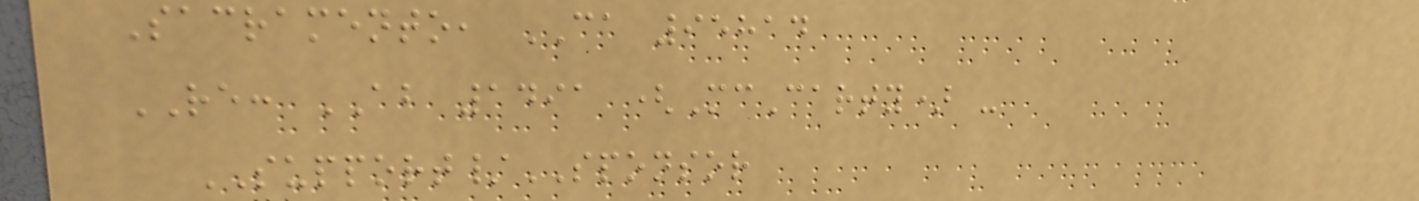Sacramento, CA 95814
RE: AB 1491 (McCarty) -
SUPPORT/SPONSOR
